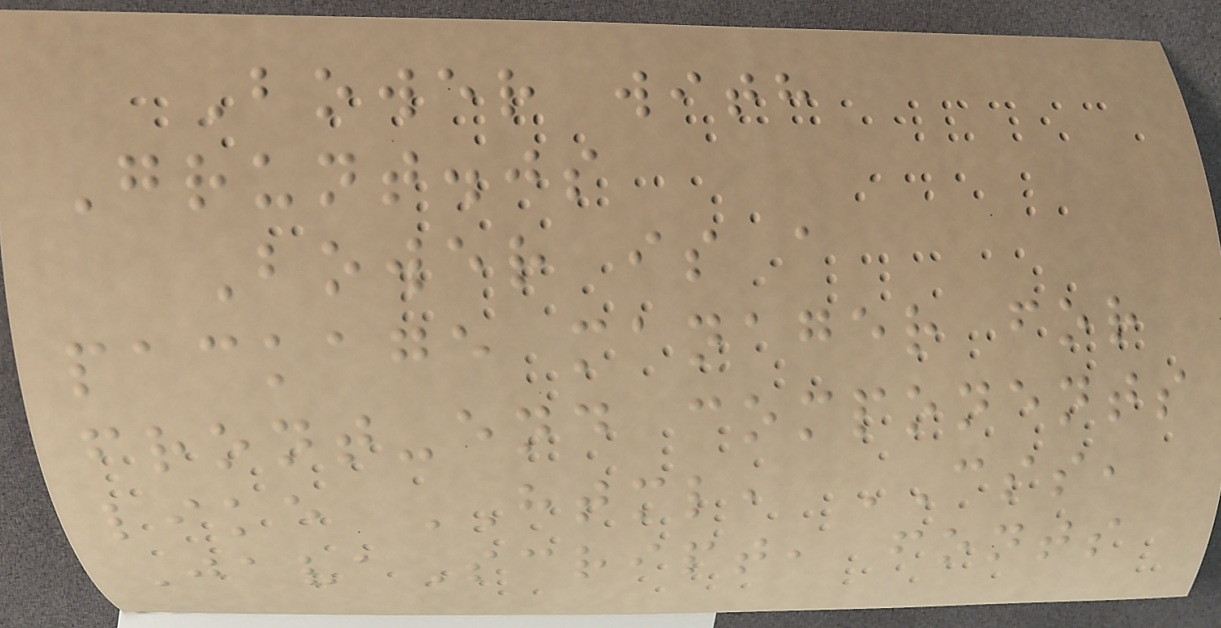Bower with
Grunt.js
Bower is a
package manager for
front-end components
like HTML, CSS,
JavaScript, fonts
